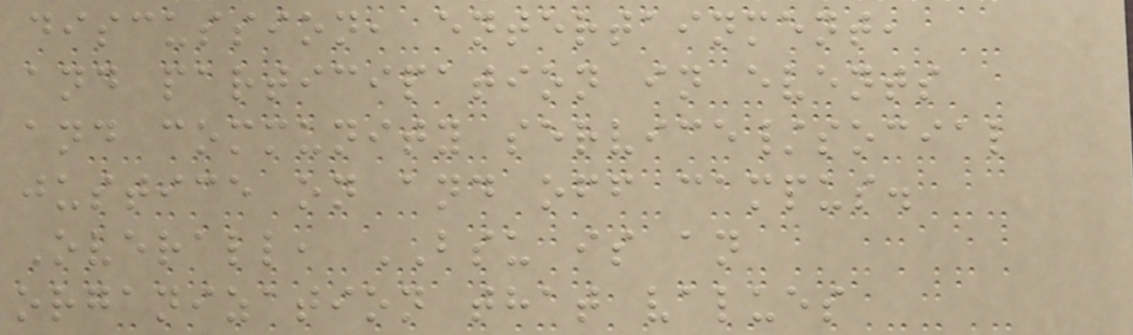discussion, entertainment,
and participation in events
and community service/social
justice on and off campus.
Overall, BSU is an
organization that values
